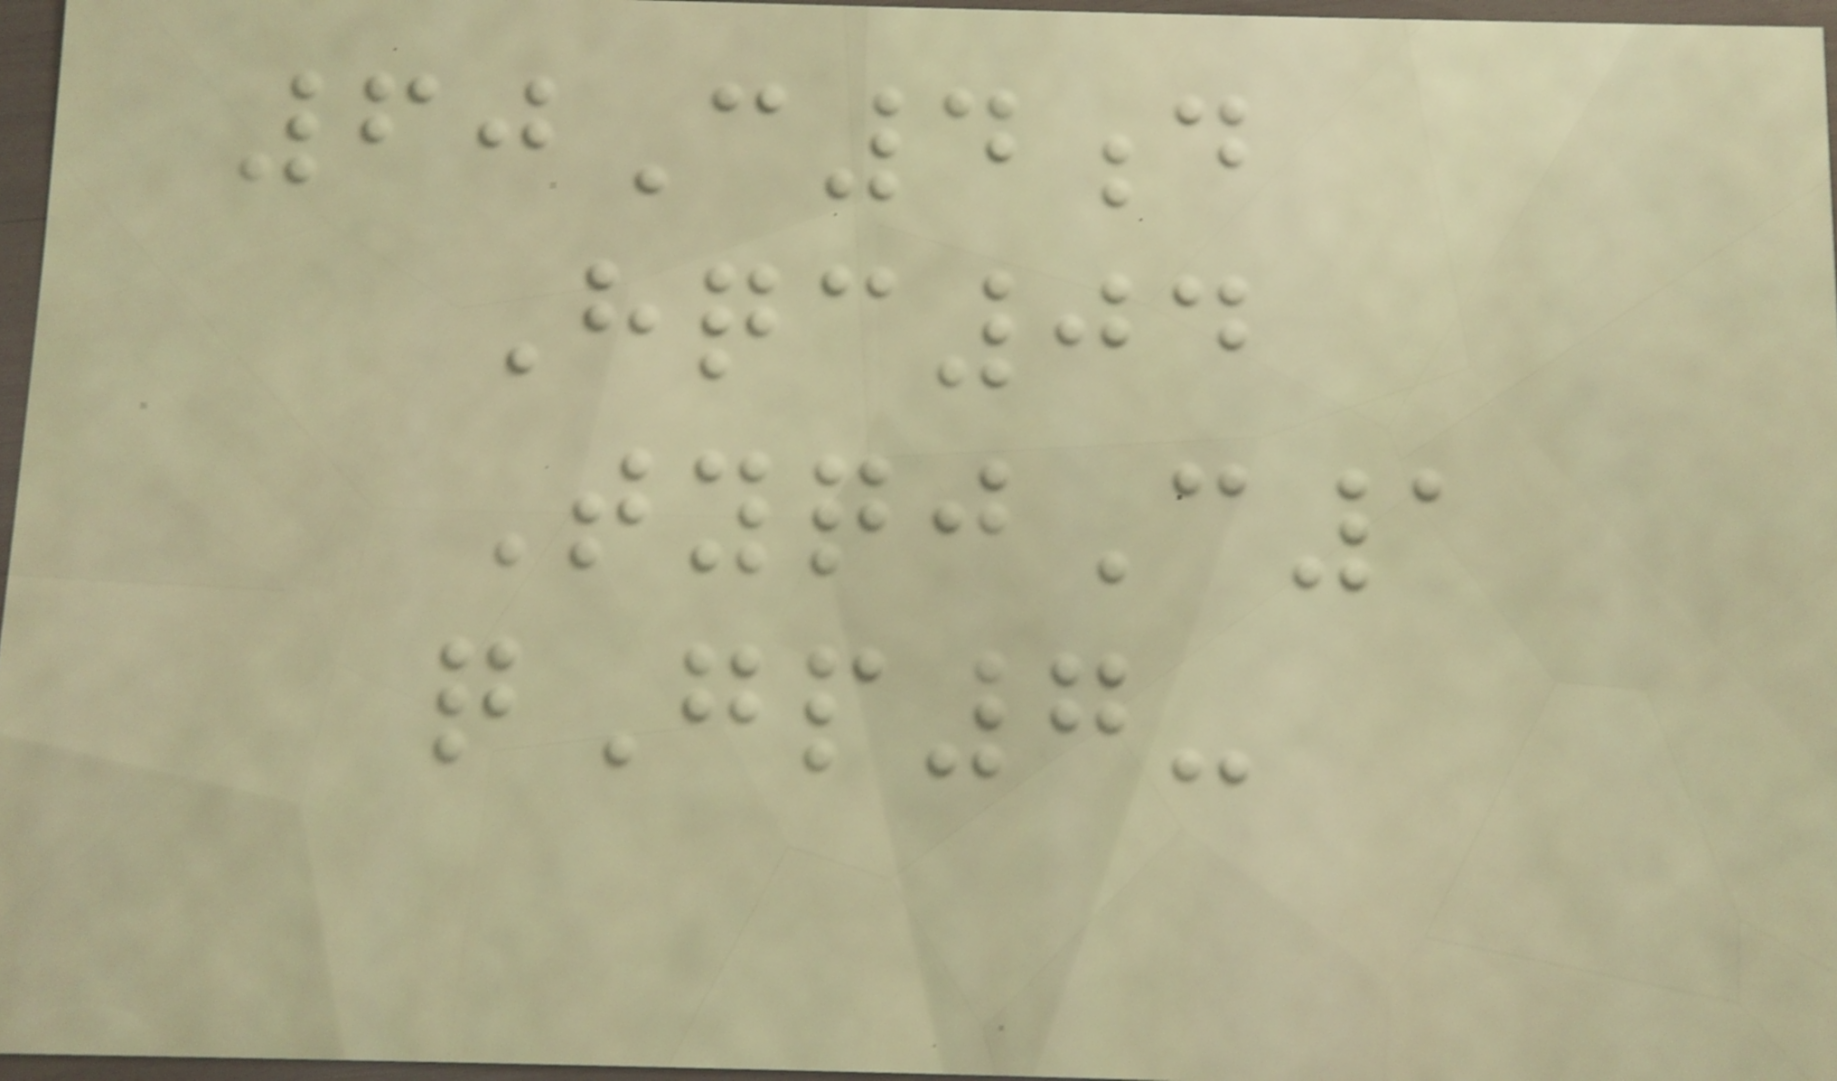60C4d
Hqc04
TyqjC1
qGp7-
